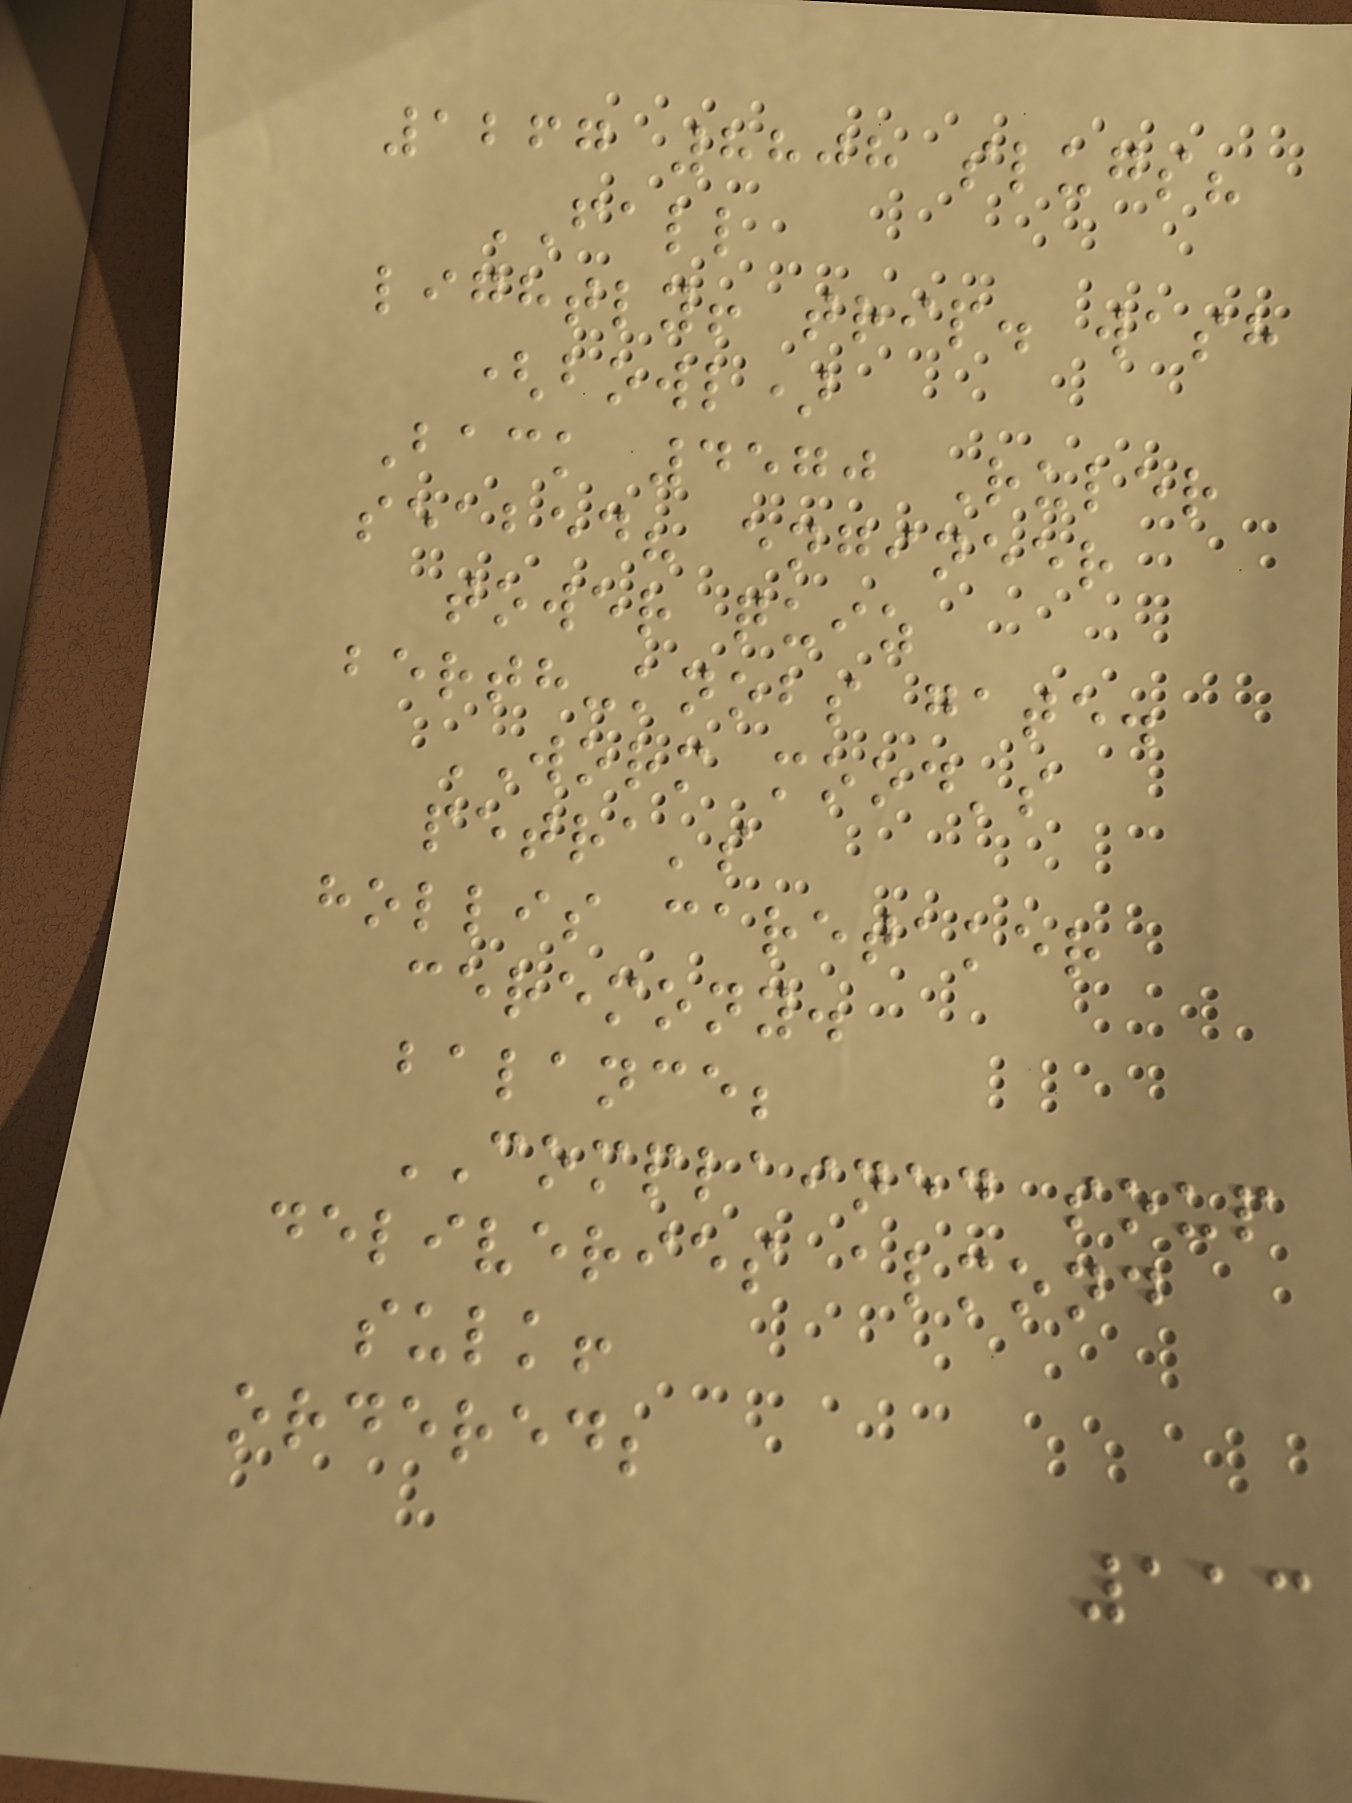1267 8808 slugs?
FALL
lightly! trip. wash
(bowl)
Back 4570 Ruler
seabed? engineer
tower quiz
berth-knobs gate.
WORM mood's
petra's
hollis caretaker
ceremony.
balance;
COMPLAINED soup
deliveries almond
sulk!
ordered;
113
